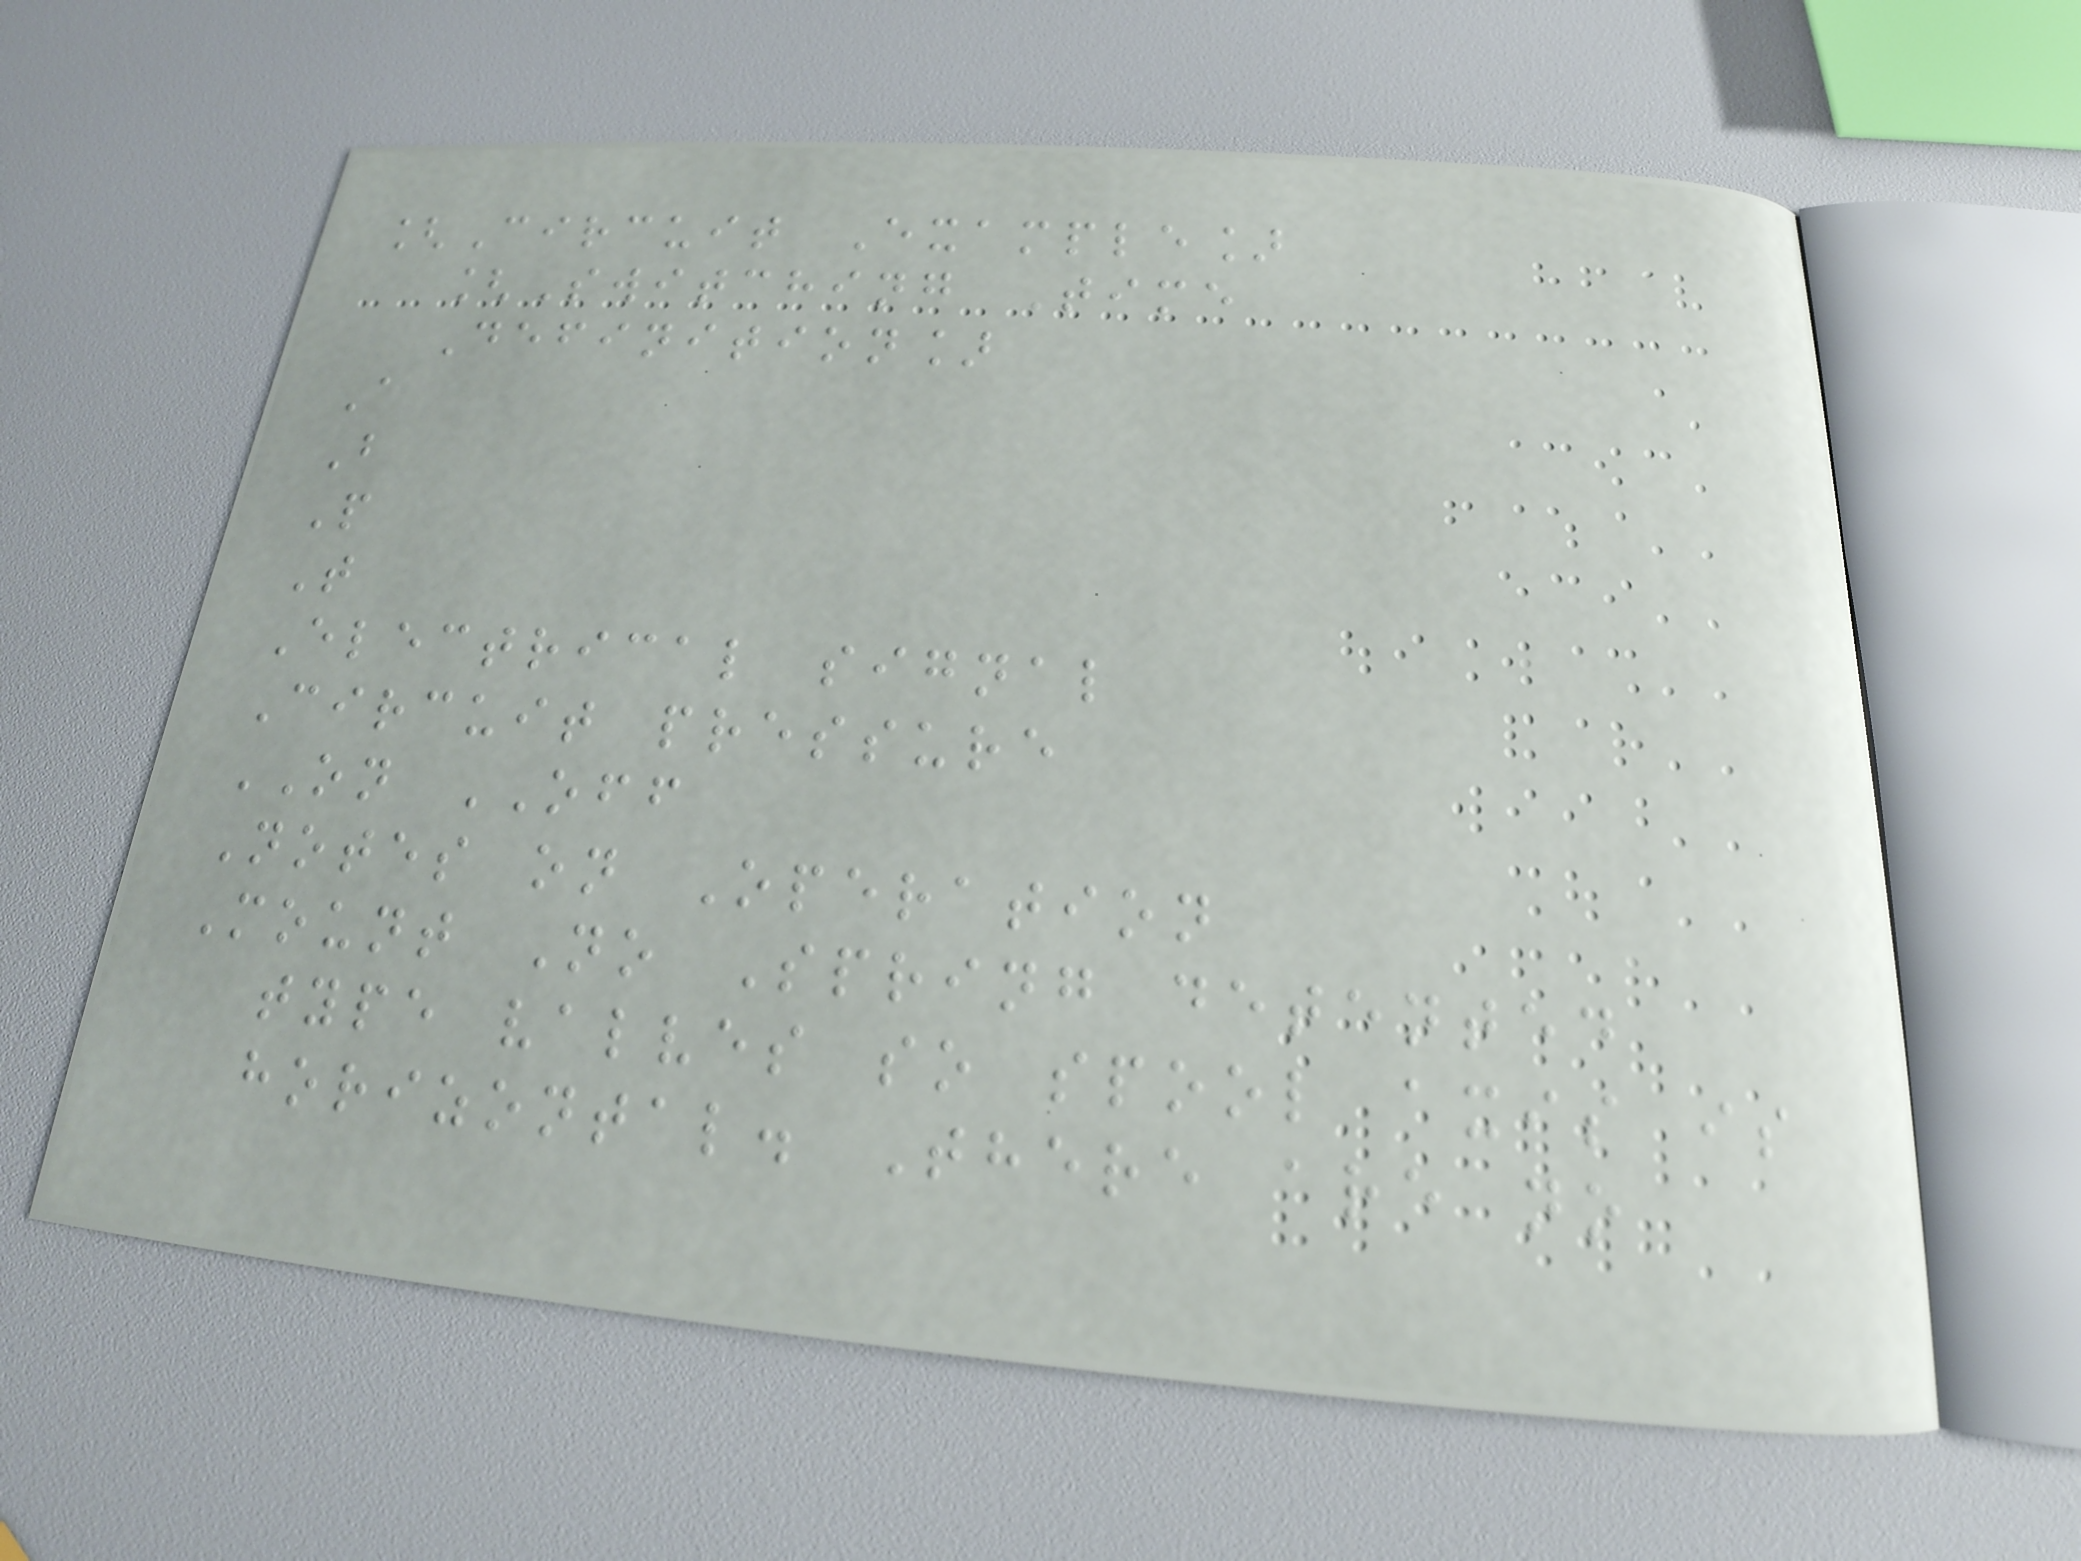[Circuit Example]
[Switching Time
Definition]
A
B
P
T
Electrical signal
Circuit pressure
ON OFF
Notes on Operation
Mount No Spring detented
type valves so spool axis is
horizontal. There are no
